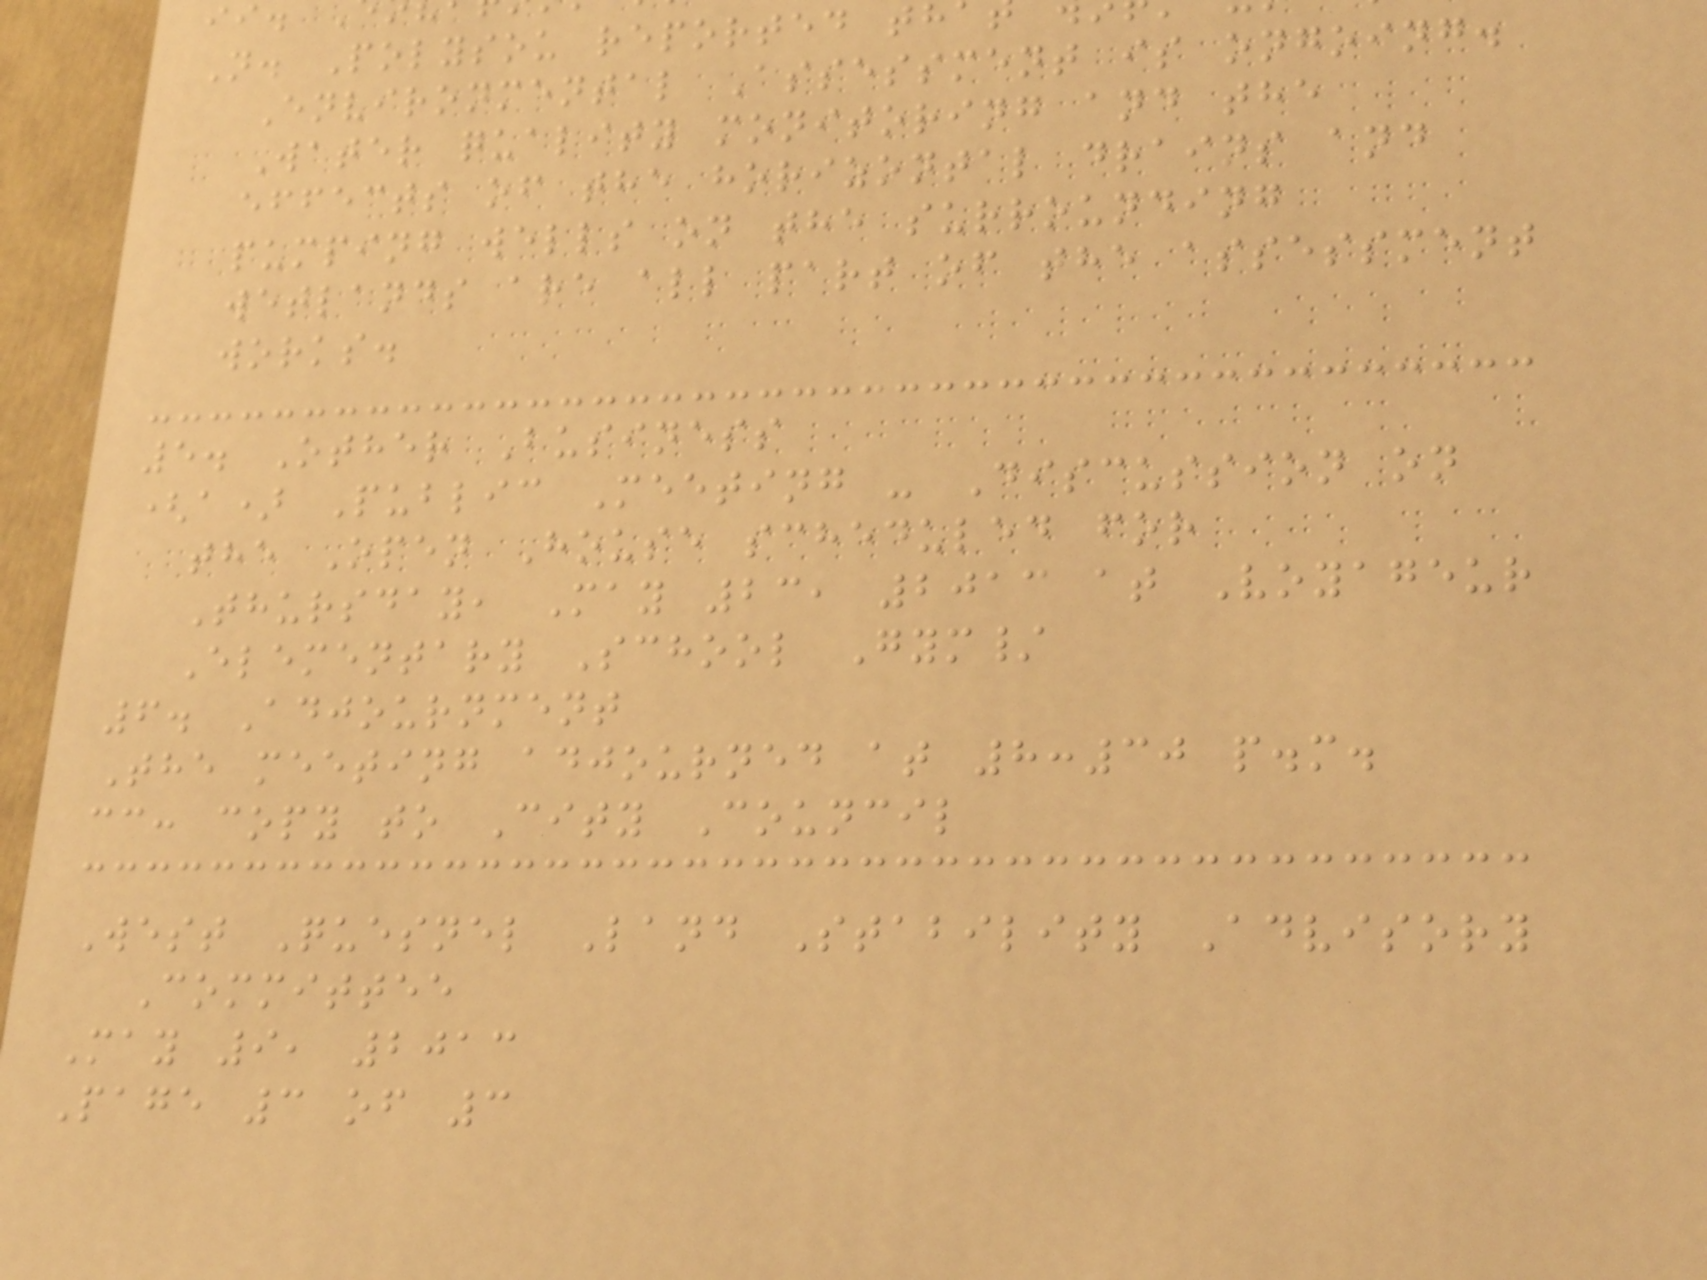N. Polysou reported th
Environmental Assessment is ongoing.
Water quality monitoring and the
effects of the horizontal drains and
pumping wells on the surrounding
wetlands are all part of the assessment
works.
5. Other Business
(a) Public Meeting - Discussion on
the Open House scheduled for
Thursday, May 23, 2013 at Voyageur
Elementary School Gym/
6. Adjournment
The meeting adjourned at 8:30 p.m.
cc: copy to City Council
West Quesnel Land Stability Advisory
Committee
May 9, 2013
Page 3 of 3
